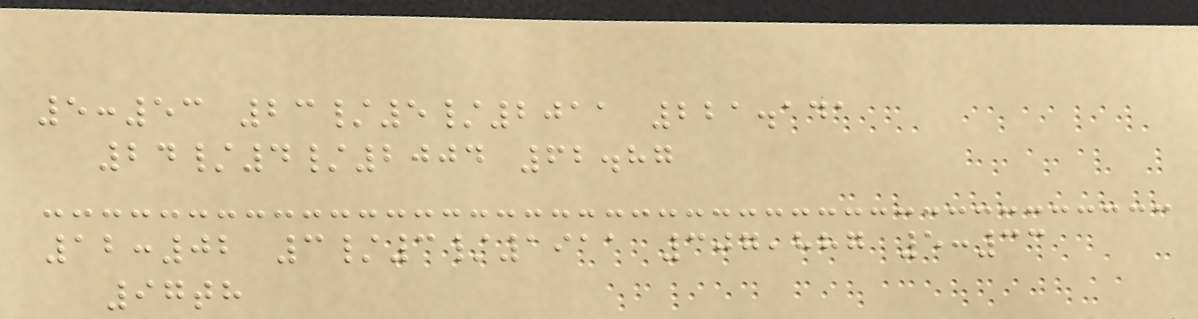5:53 23/5/2011 221.141
24/4/2004 62.87
12:02 3/3/1911 307,887 5:33
97th
